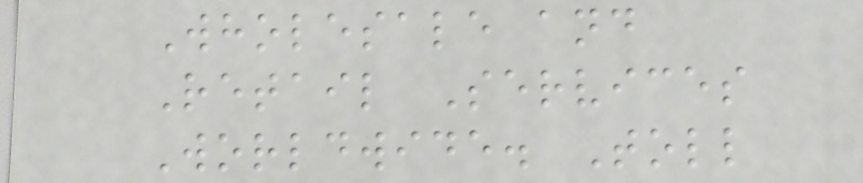Wholesale and
Retail Services
Worldwide. Toll
